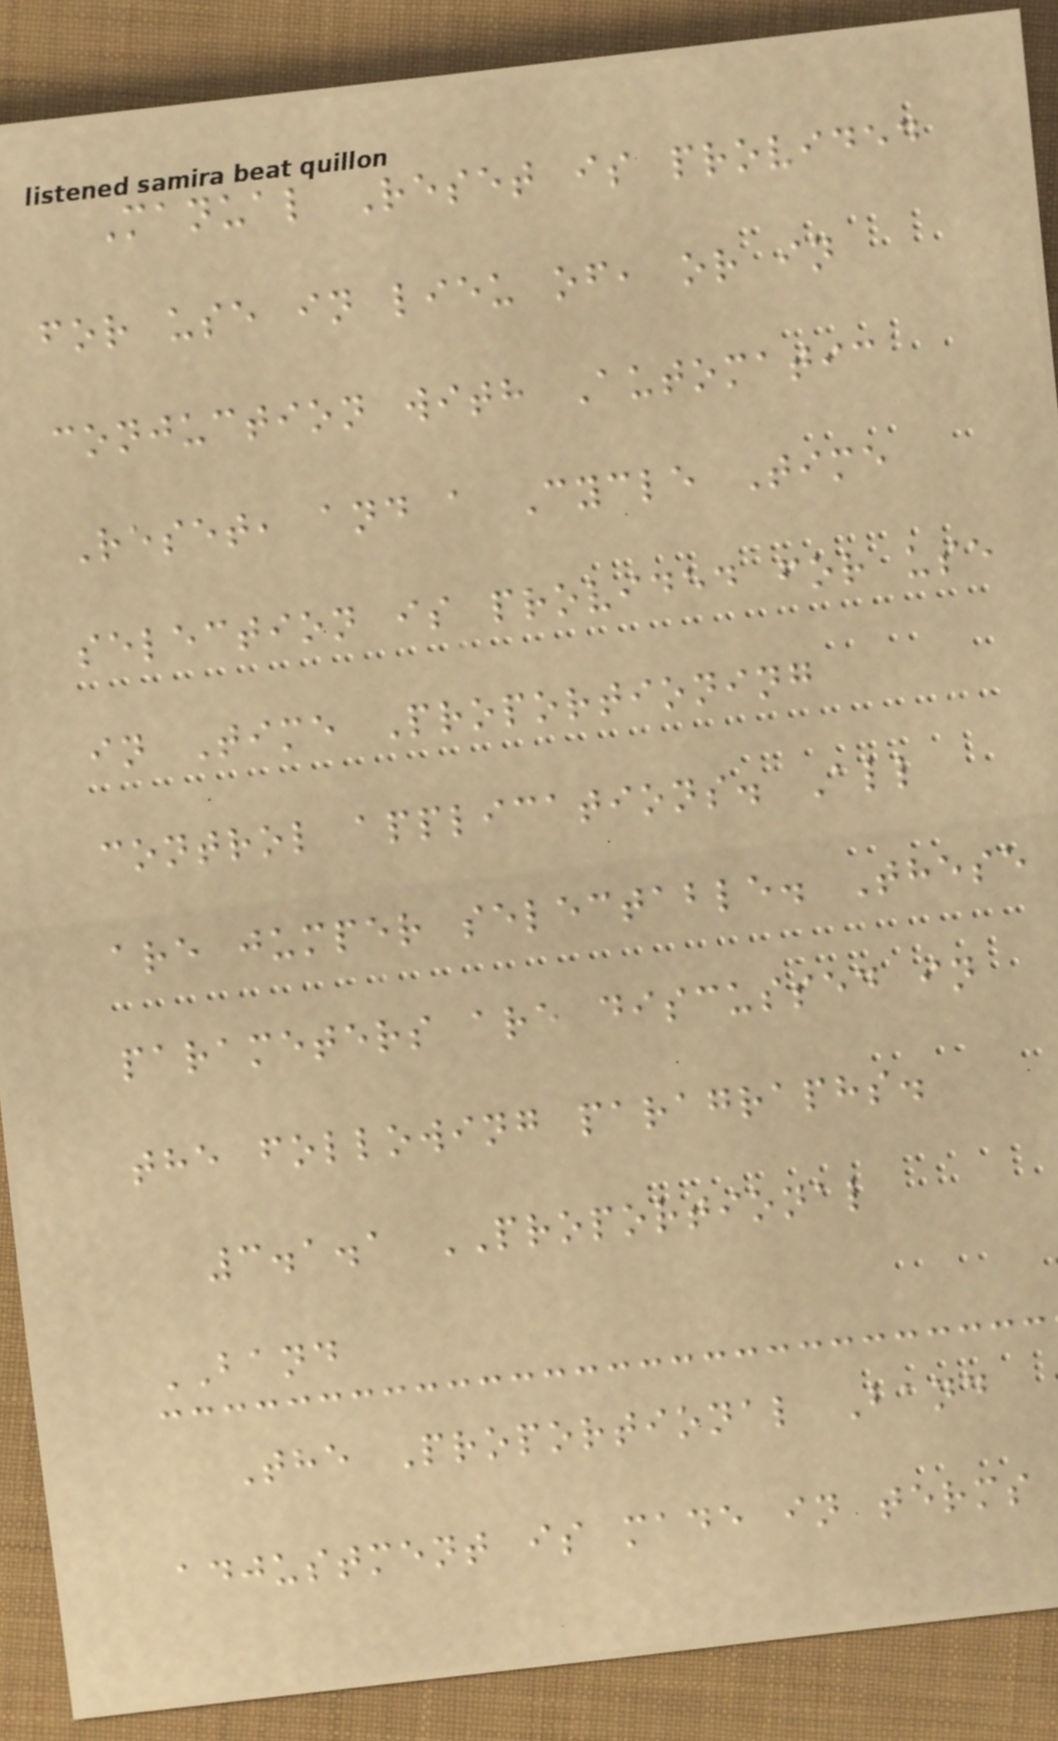Manual Reset is provided
for use in lieu of, or in
conjuction with Automatic
Reset, and a Cycle Time
selection is provided for use
in Time Proportioning
control applications. All
are jumper selectable. These
parameters are discussed in
the following paragraphs.
3.1.1 PROPORTIONAL
BAND
The Proportional Band
adjustment is made in terms
